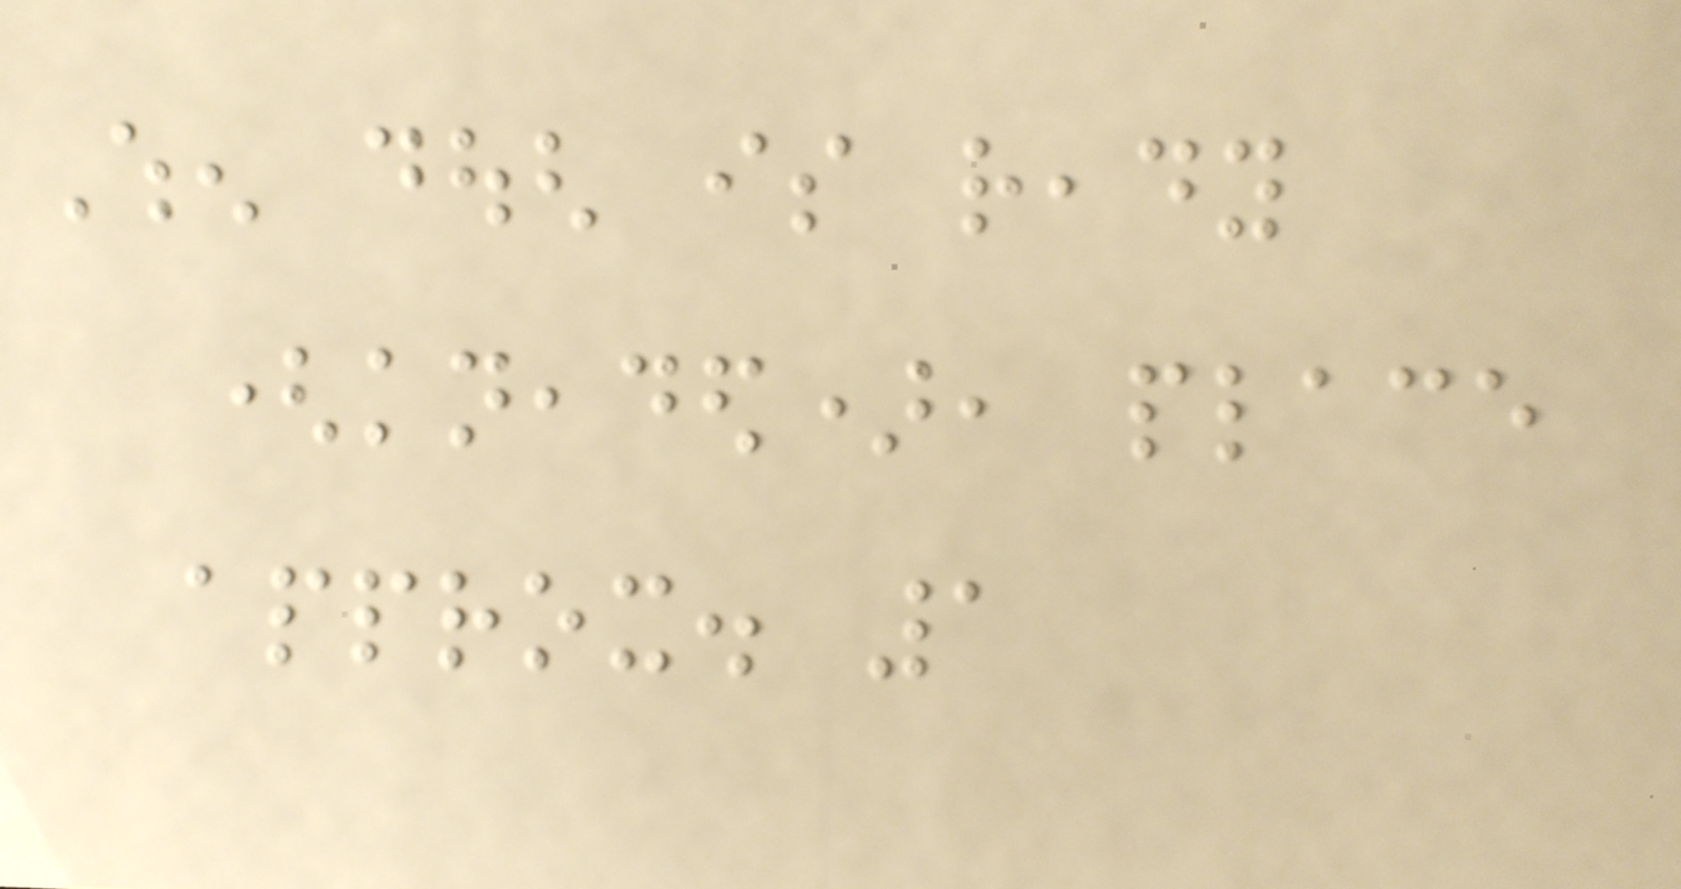When dough is ready
(kneaded), place
approx. 1
